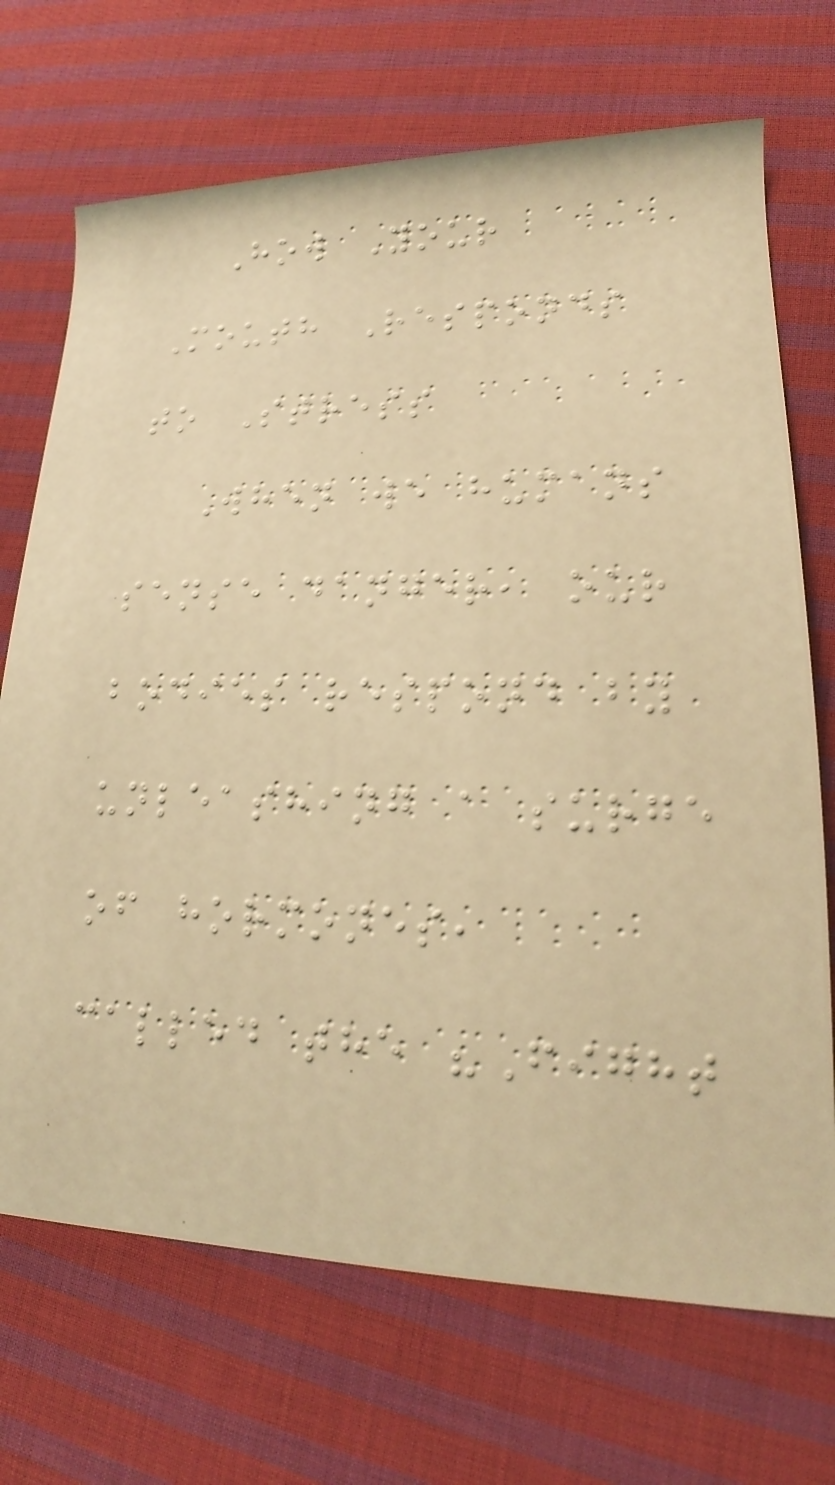How Your
Mouth Responds
to Stress
When we humans
sense danger, our
bodies respond by
unleashing a surge
of hormones,
called the "Fight
